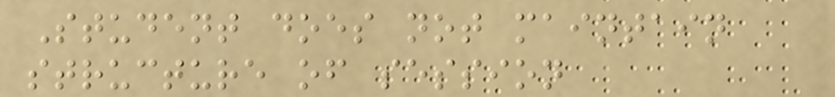Student does not maintain
structure of session
